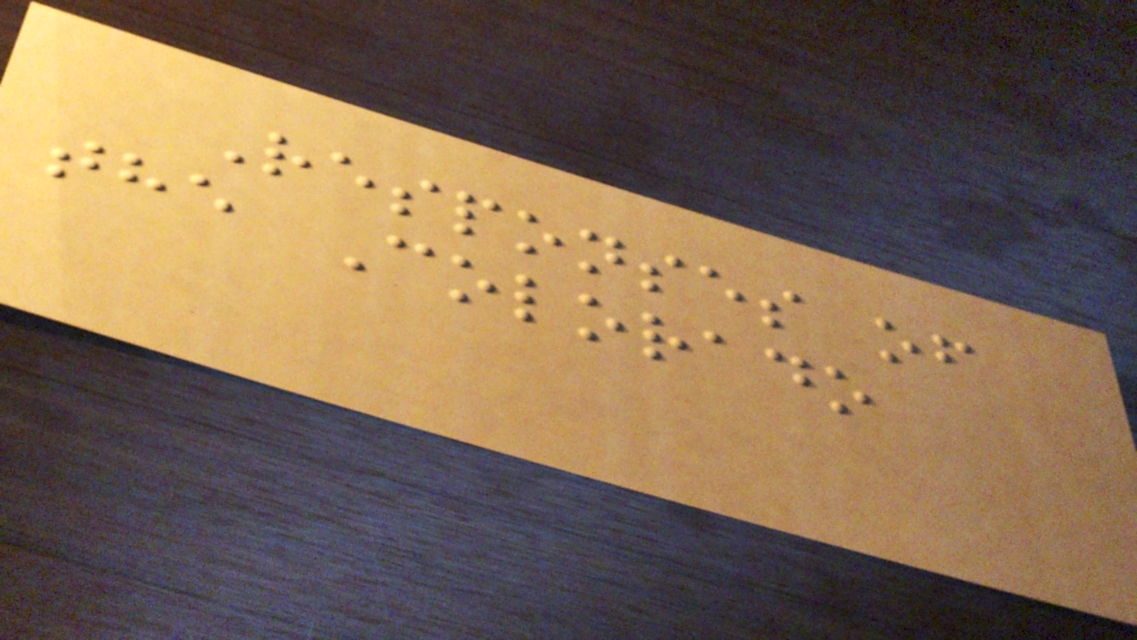Responses of
the Colorado
